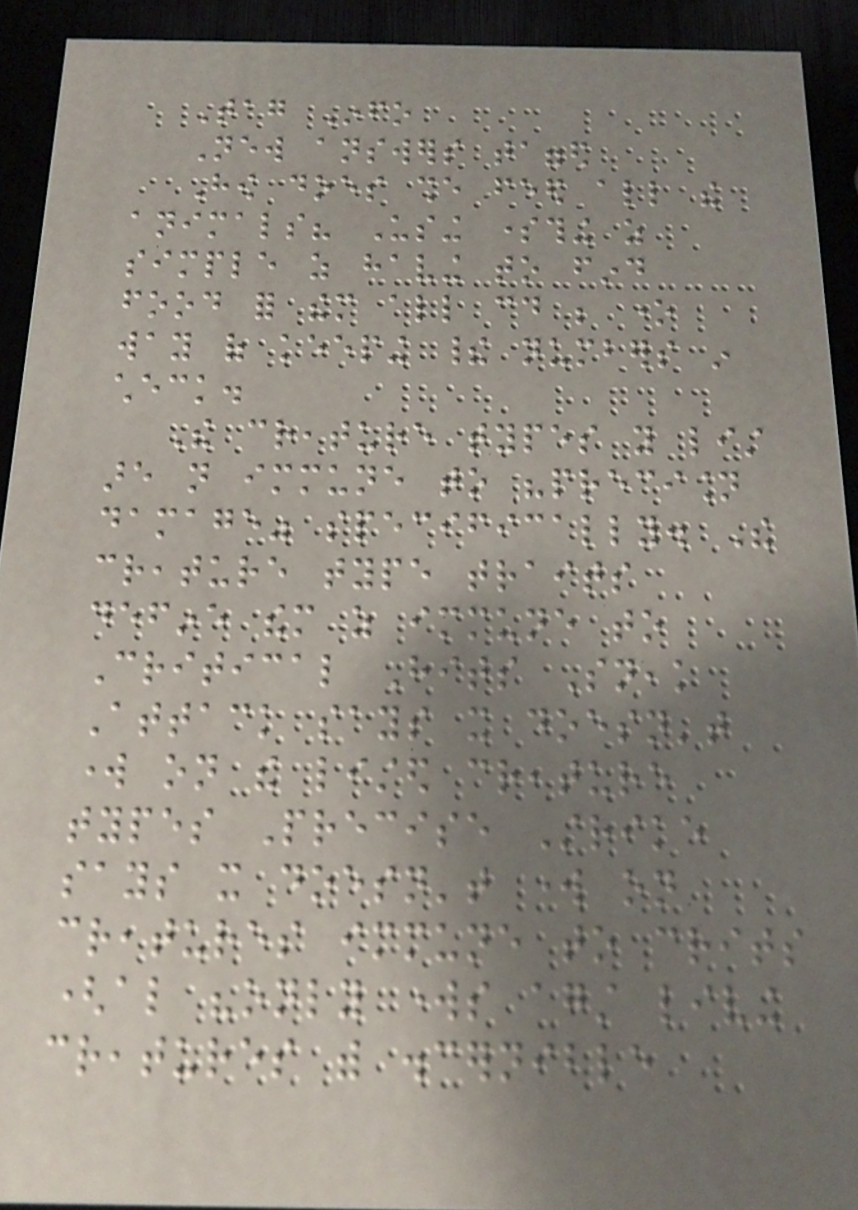Tag Info
New answers tagged
How does she feed all the
animals? Using something as
simple as having to find
food for them all could be one
way of keeping their numbers in
check.
The creature types you list
are not immune to "precision
damage" specifically. The
creature type traits
define them as immune to
Critical Hits Sneak
Attack says it doesn't
work on the listed creature
types Precise Strike
says it doesn't work on
creatures immune to crits
(also "only works against living
creatures with discernible
